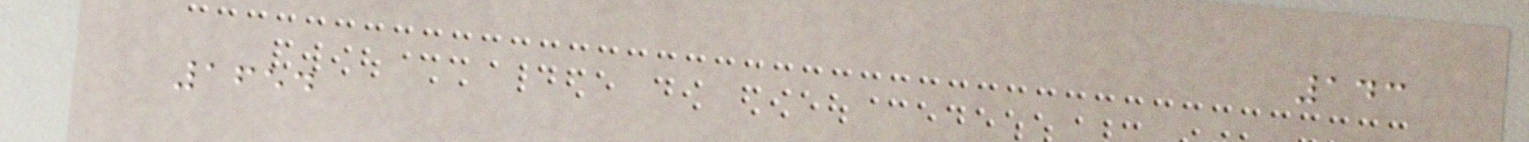143
1654
